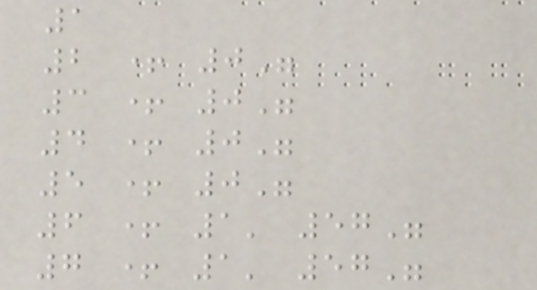1
2 + 0"
3 + 0"
4 + 0"
5 + 0"
6 + 1' 57"
7 + 1' 57"
